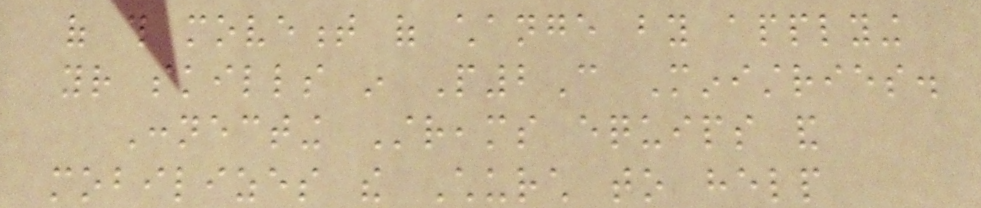of this movement of change by applying
your skills in P2C Ministries.
Connecting Streams equips and
mobilizes the Church to help
